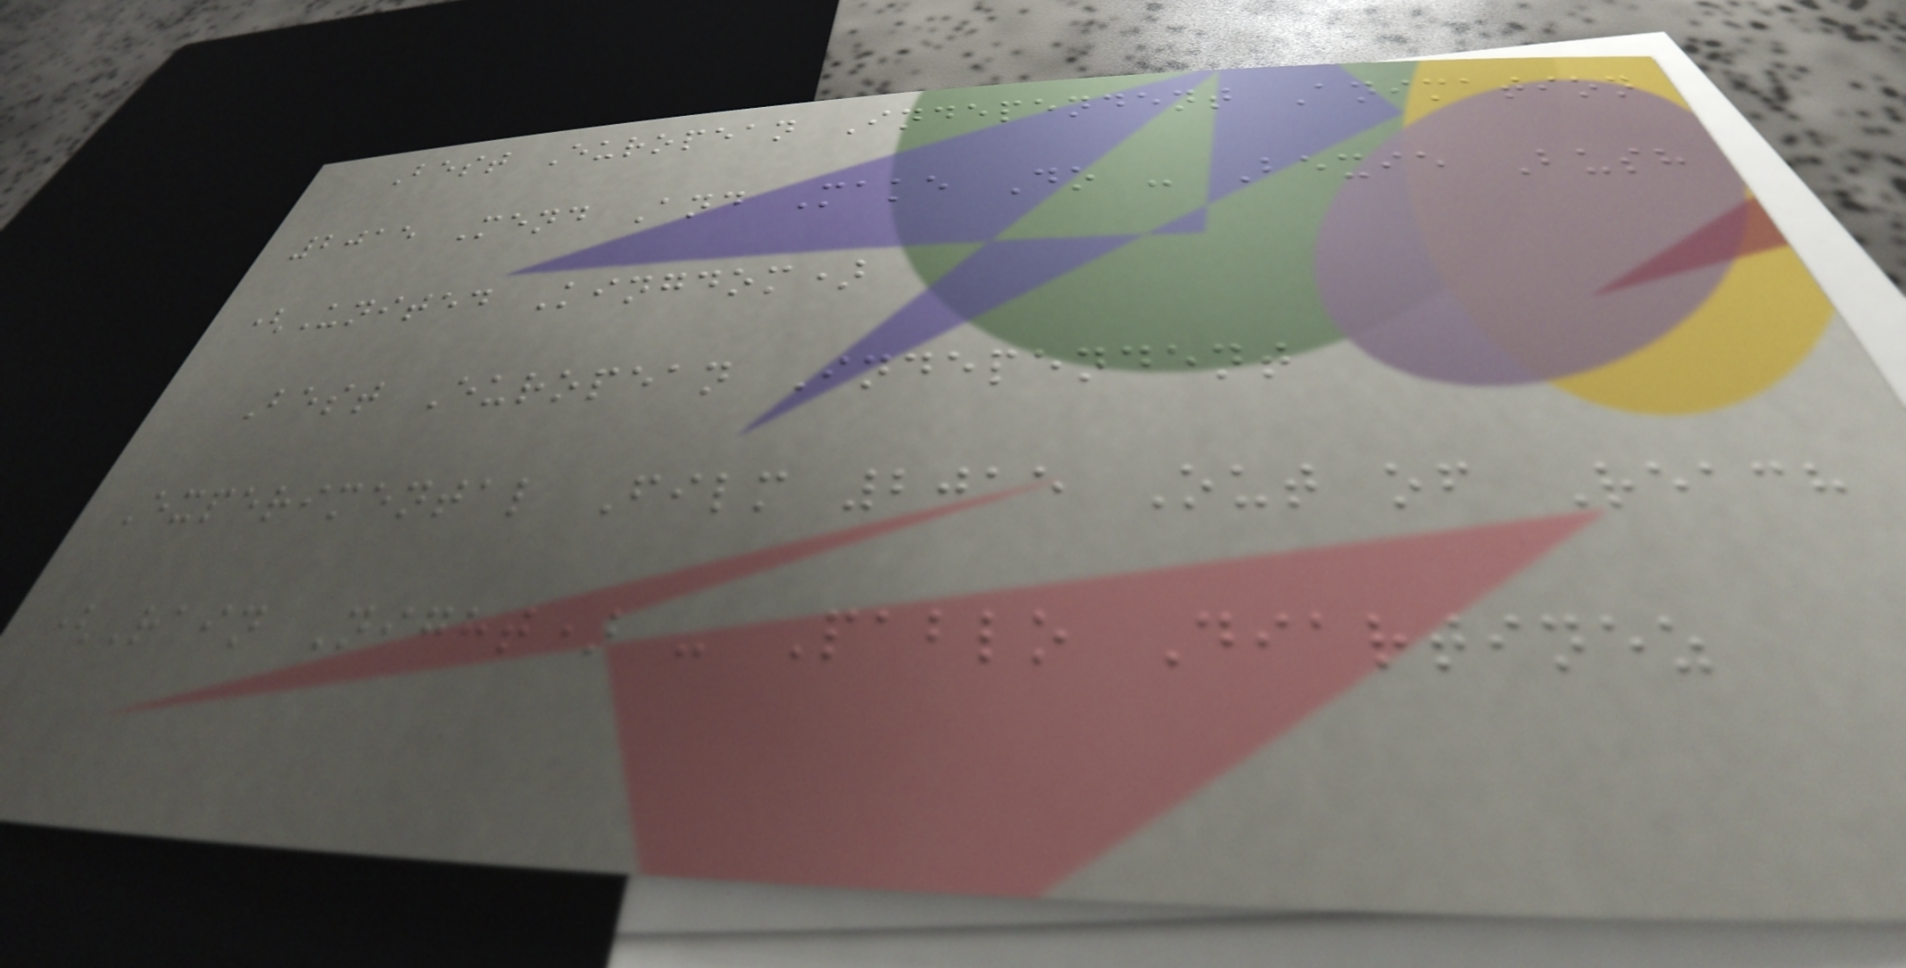Best European Independent Animation
2015 Mend And Make Do - Bexie Bush
(United Kingdom)
Best European Independent
Experimental Film 2015 Out of Reach
(Rain Night) - Pablo Diartinez
